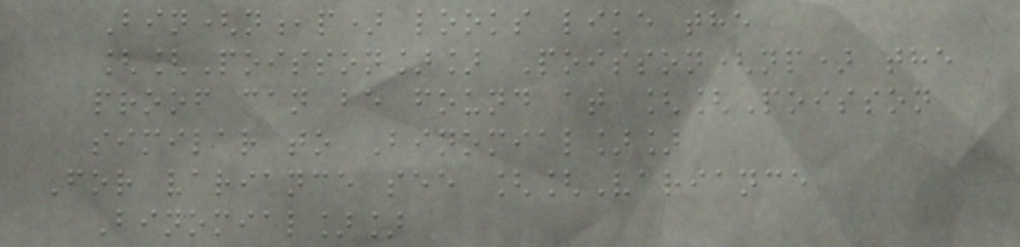Bin(n,p) looks like the
[[Poisson]] Poisson(np) the
proof can be found at [[Poisson
similar to Binomial]]
For variance see [[Variance
Binomial]]
